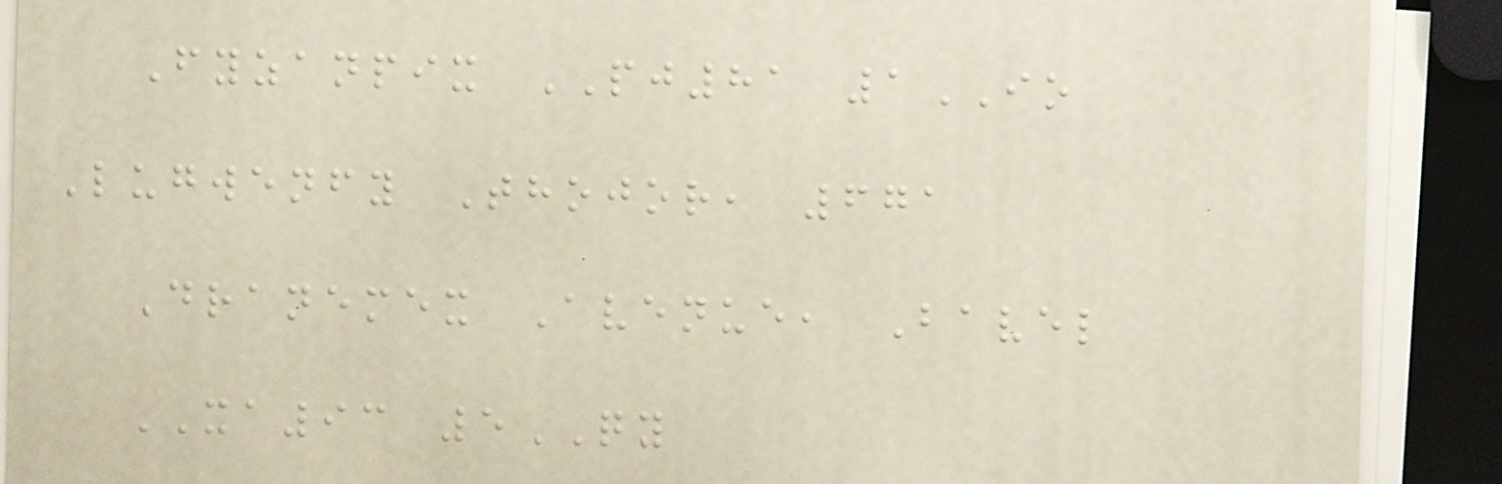Fyzanpix PJ81 1IO
Lugwenfy Thojor, 671
Dranemex Avenue, Bavel
XA93 5QY
